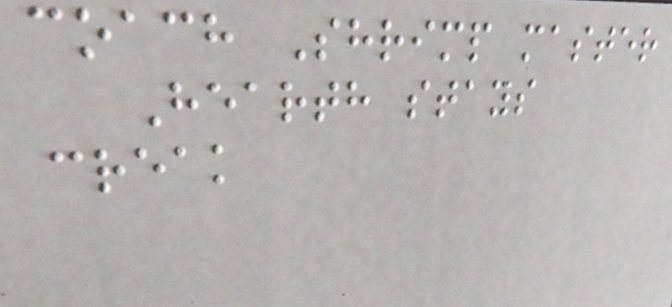coach Shrimp master
Hearth stays
creak
